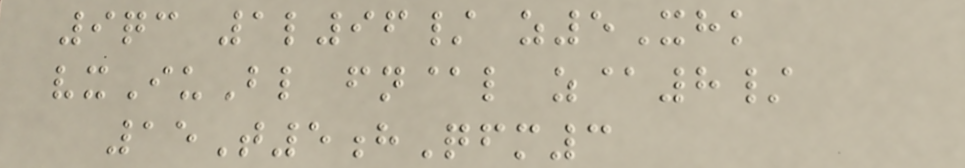9qc 1l96/ z5Xhk
vxIuBl fn@l z@8/
15T5hQfm3
